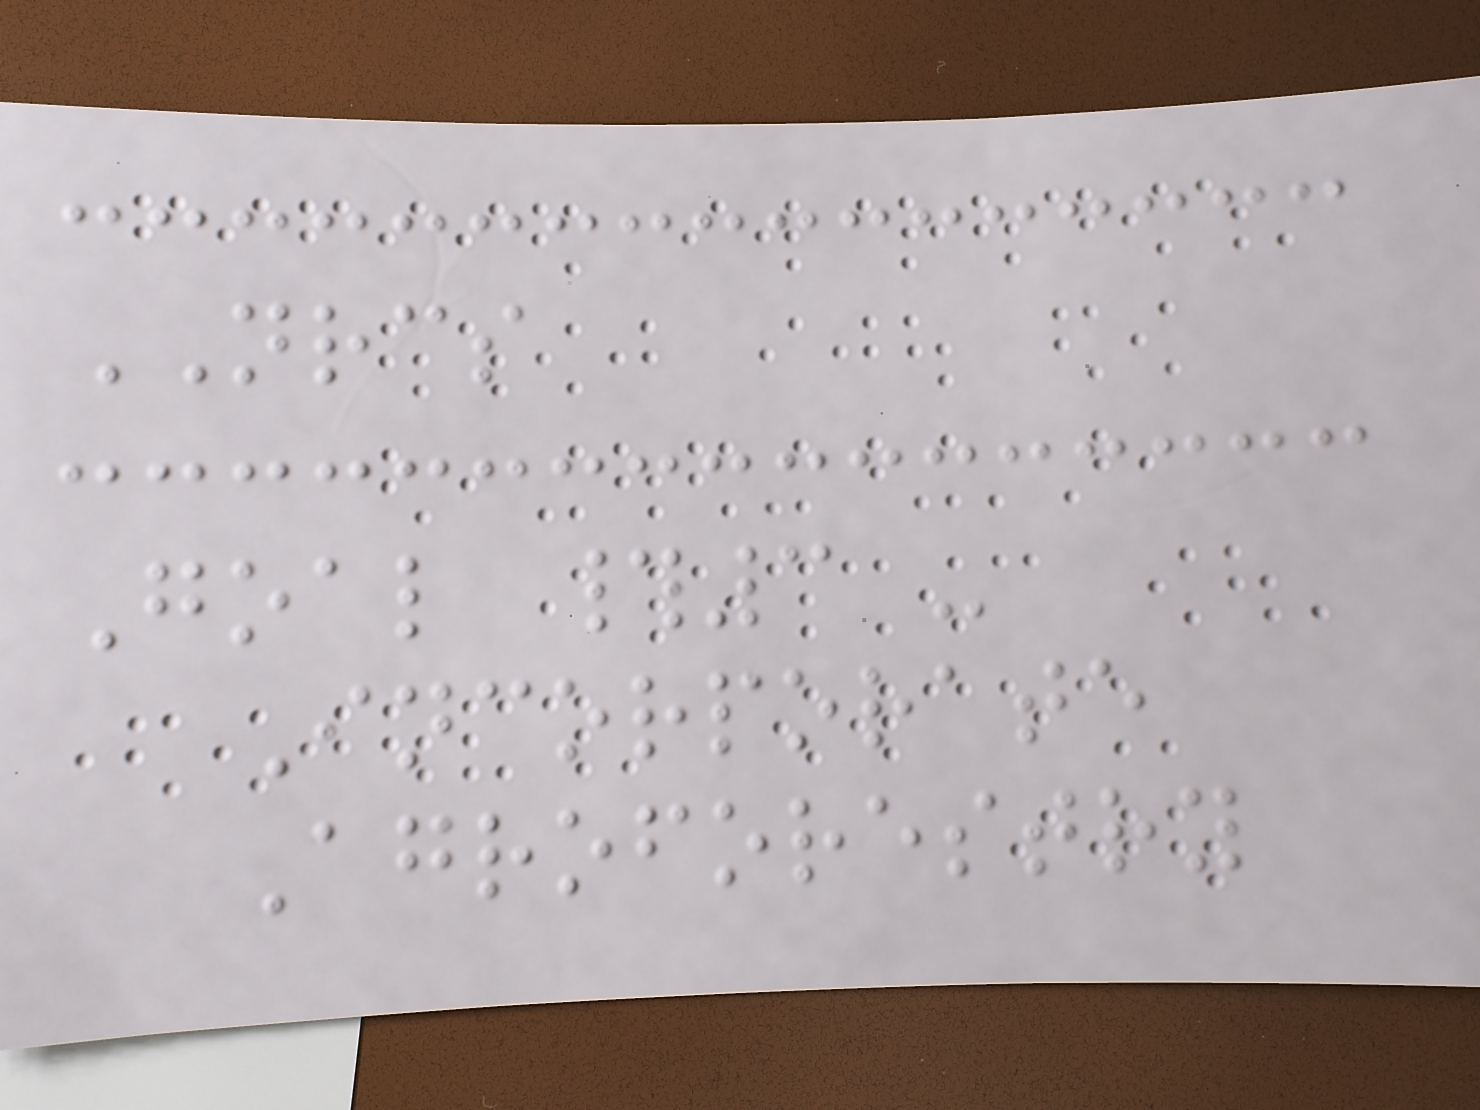NRCS
Goal #3 -
Incorporate
Agroforestry
